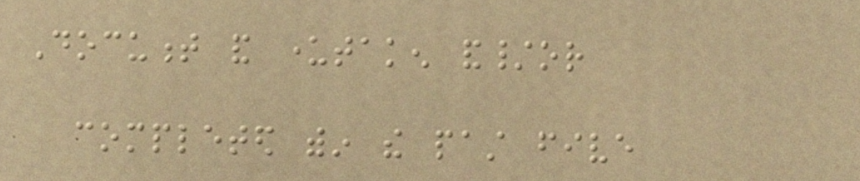Document and undertaken and/or
completed within the past five
